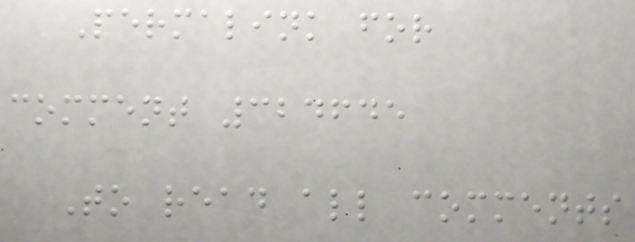Permalink for
comment 324645
To read all comments
